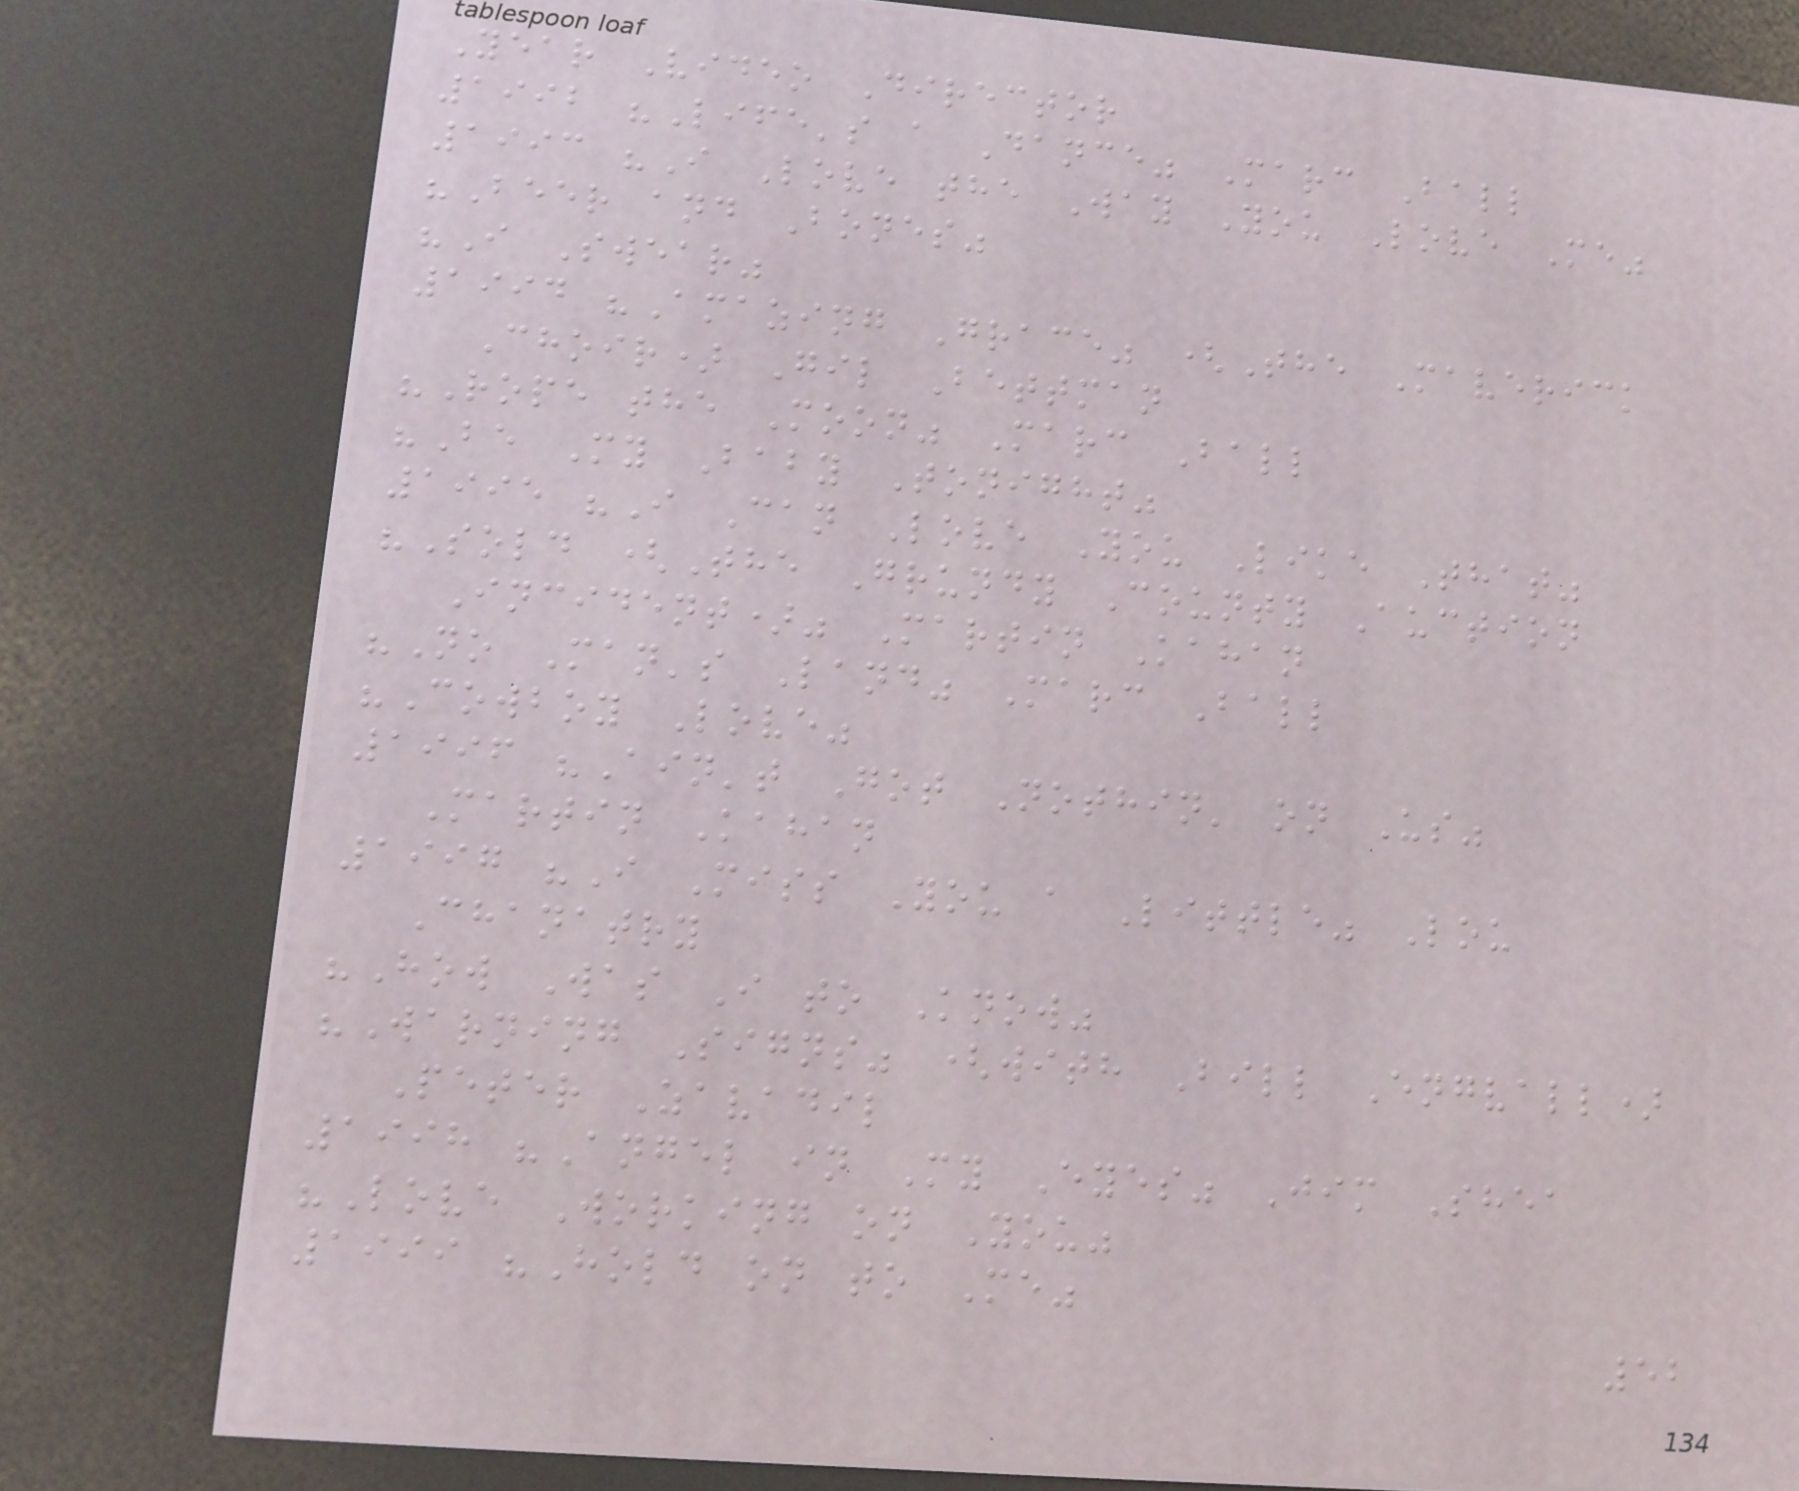Year Video Director
1992 "Life's a Dance" Marc Ball
1993 "I Love the Way You Love Me"
"Beer and Bones"
"I Swear"
1994 "Amazing Grace" (The Maverick
Choir) Gil Bettman
"Rope the Moon" Marc Ball
"Be My Baby Tonight"
1995 "I Can Love You Like That"
"Sold (The Grundy County Auction
Incident)" Martin Kahan
"No Man's Land" Marc Ball
"Cowboy Love"
1996 "Ain't Got Nothin' on Us"
Martin Kahan
1997 "I Miss You a Little" Lou
Chanatry
"How Was I to Know"
"Warning Signs" (with Bill Engvall)
Peter Zavadil
1998 "Angel in My Eyes" Jim Shea
"Love Working on You"
1999 "Hold on to Me"
52
